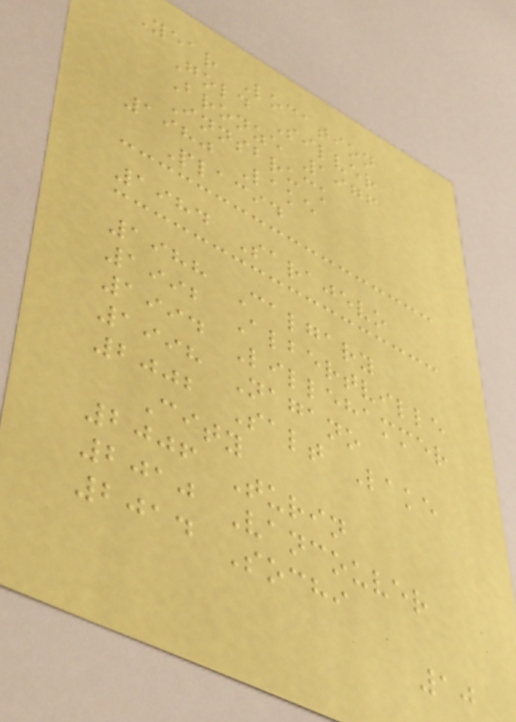Year Location
Gold Silver
Bronze 1976
Innsbruck
1980 Lake
Placid
1984 Sarajevo
1988 Calgary
1992 Albertville
1994 Lillehammer
1998 Nagano
2002 Salt Lake
City
2006 Turin
2010 Vancouver
2014 Sochi
10
